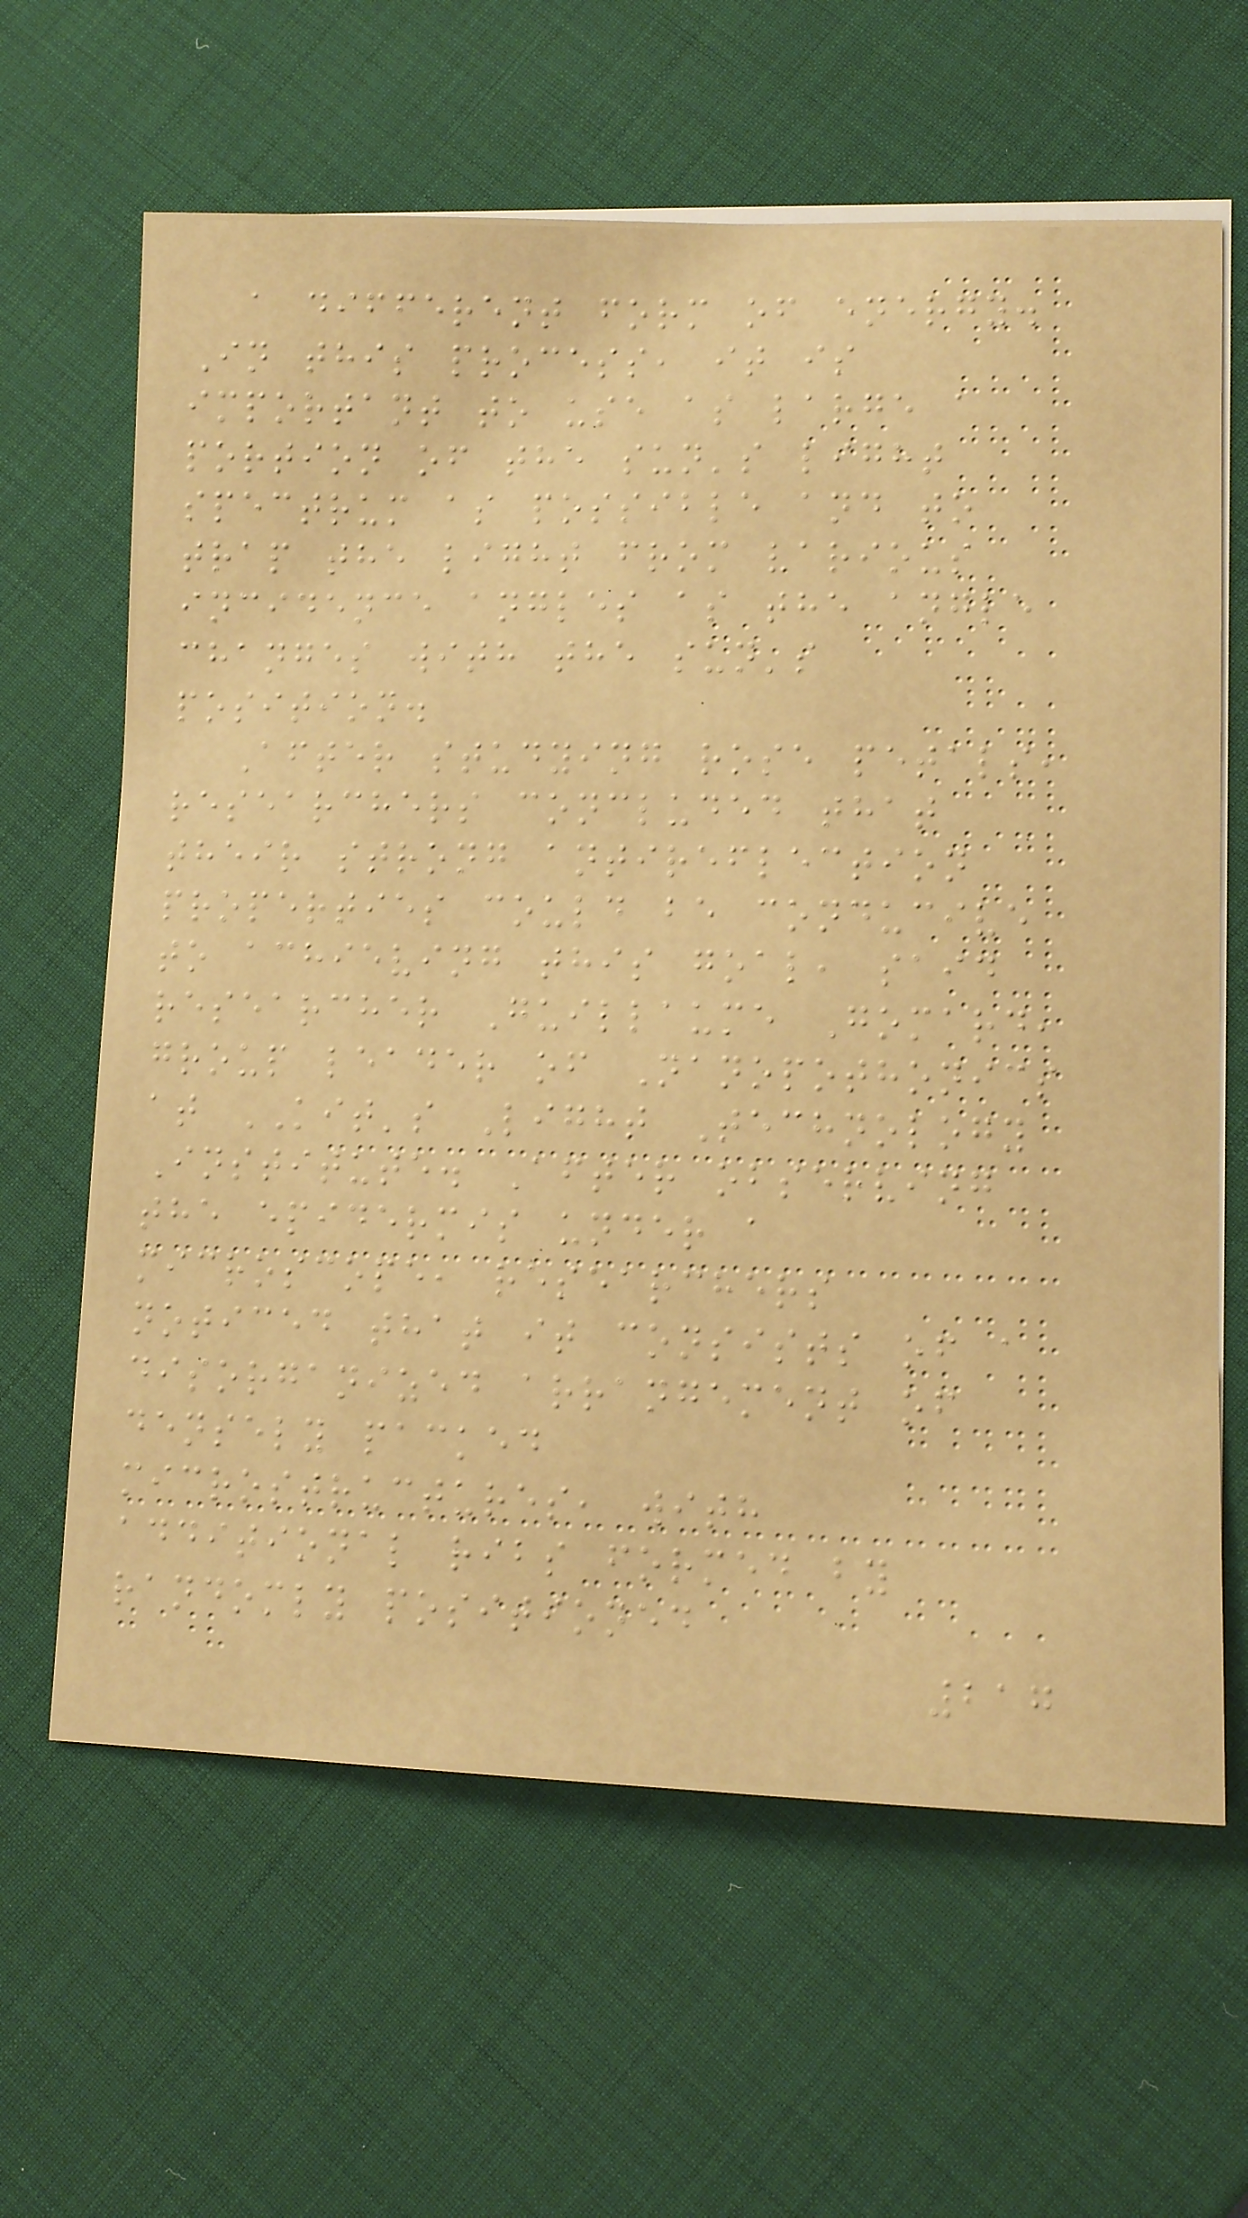a different form of energy.
In this process, it is
important to use as large a
portion of the sun's light
spectrum as possible and to
trap the light from various
incidence angles as the angle
changes with the sun's
position.
After studying rose petals,
researchers concluded that
their strong antireflection
properties could be conducive
to achieving this goal, said
researcher Guillaume Gomard,
group leader of Nanopothonics
at KIT's Light Technology
Institute. After observing
the epidermis under a
microscope, researchers
noticed that it consists of a
disorganized arrangement of
densely packed
microstructures, with
additional ribs formed by
randomly positioned
217
